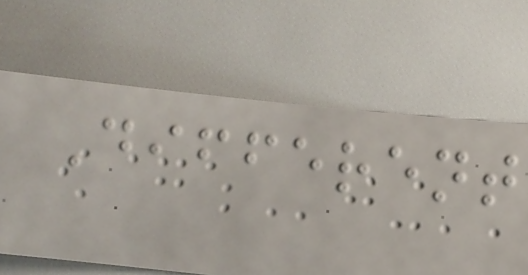Different
